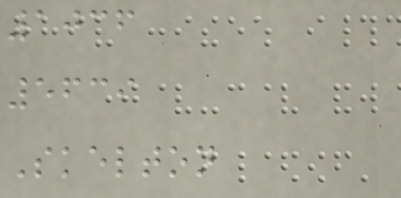1036
5639
Skelton
